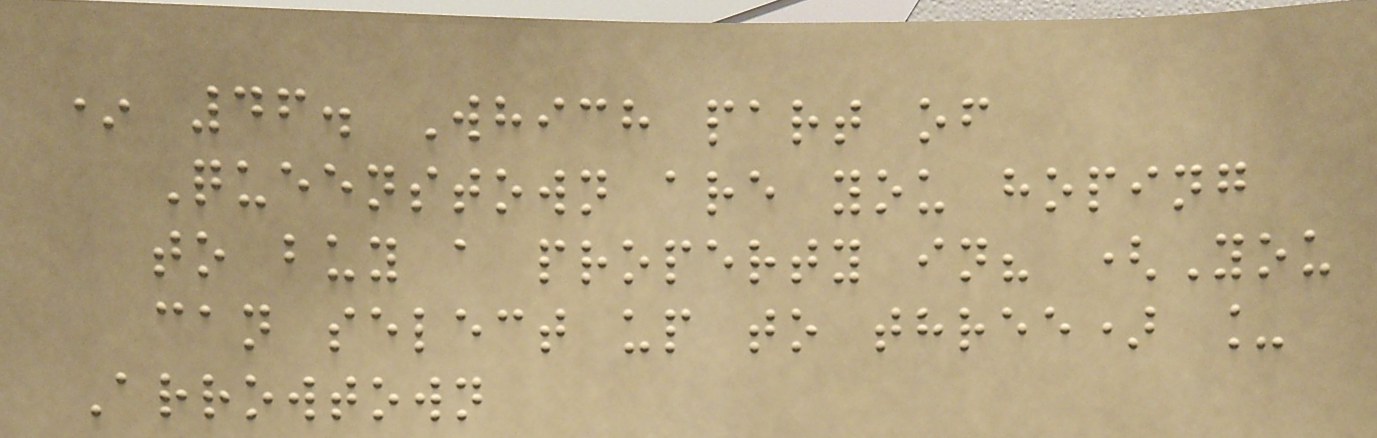* 46. Which part of
Queenstown are you hoping
to buy a property in? (You
can select up to three) _
Arrowtown
